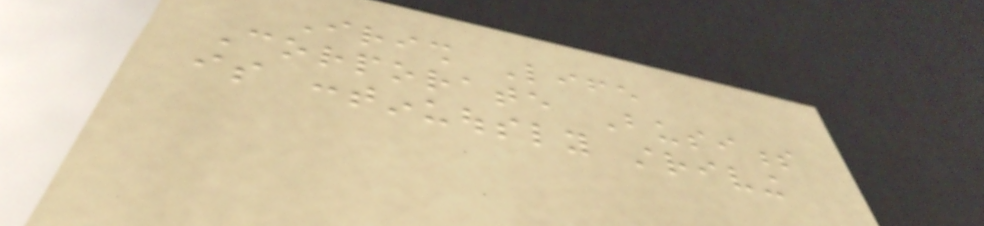Irish Life
Corporate Business
is continuously striving
